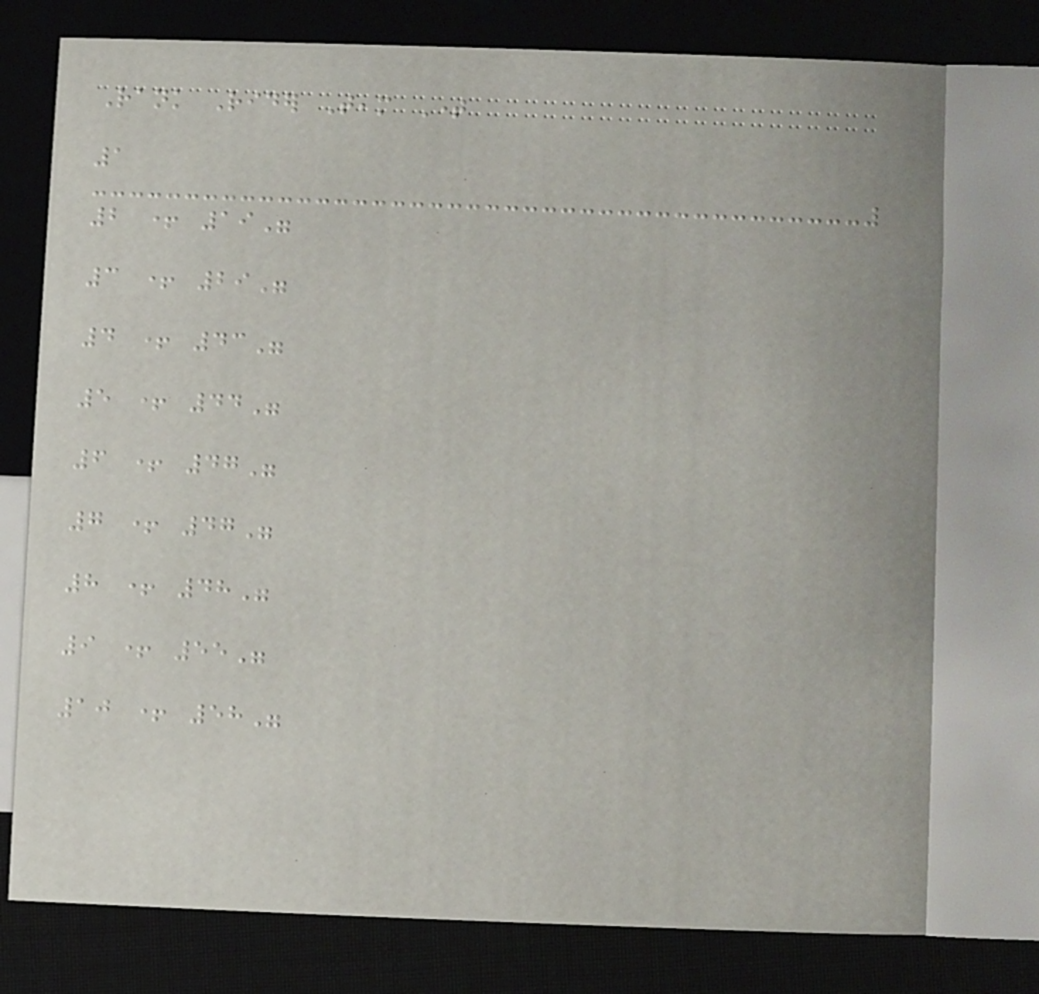Rank Rider Team Time
1
2 + 19"
3 + 29"
4 + 43"
5 + 44"
6 + 47"
7 + 47"
8 + 48"
9 + 55"
10 + 58"
